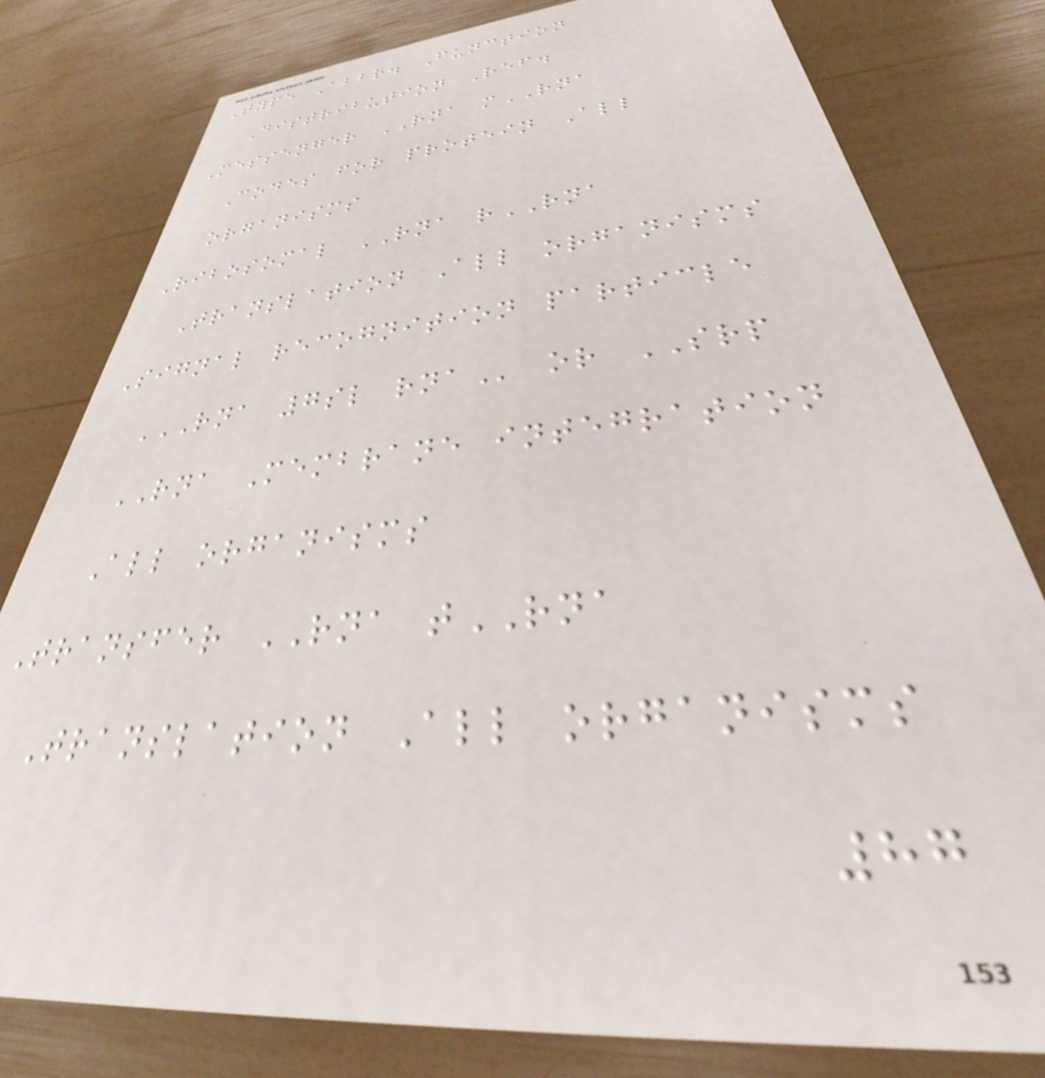Type Abbr. Function
Distribution Ref.
Messenger RNA mRNA
Codes for protein All
organisms
Ribosomal RNA rRNA
Translation All organisms
Signal recognition particle
RNA 7SL RNA or SRP
RNA Membrane integration
All organisms
Transfer RNA tRNA
Translation All organisms
87
